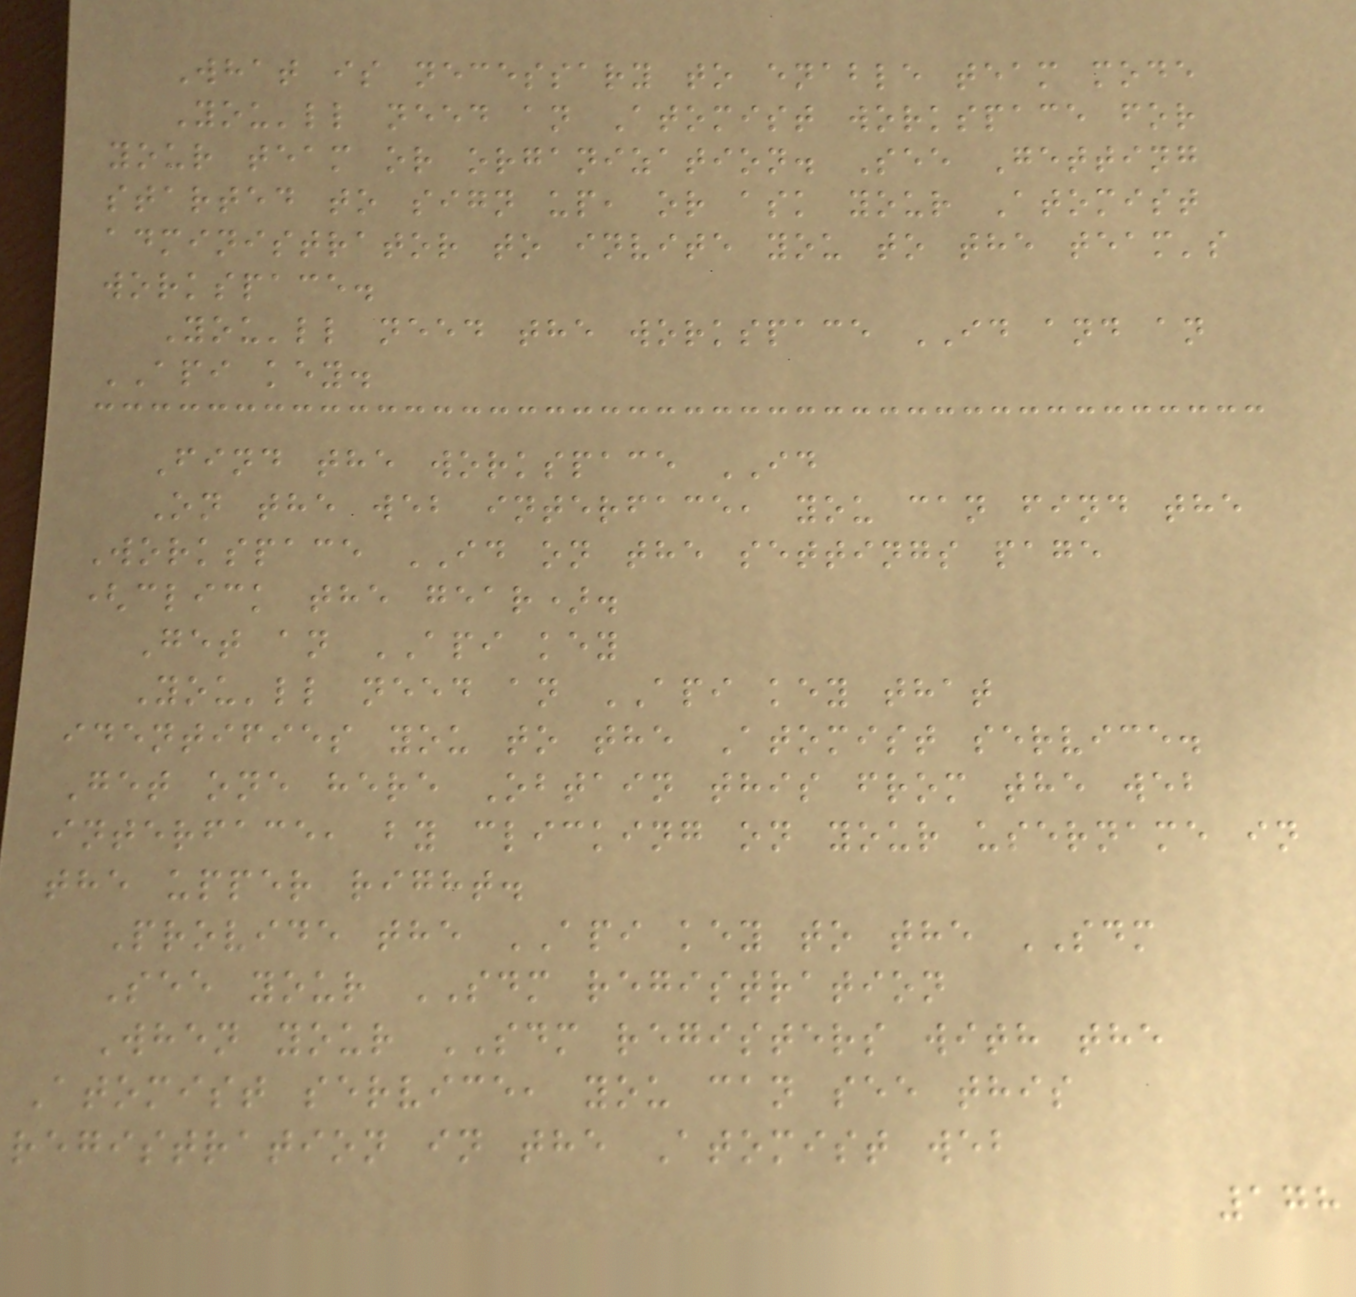What is necessary to enable team mode
You'll need an Atomist workspace for
your team or organization. See Getting
started to sign up, or ask your Atomist
administrator to invite you to the team's
workspace.
You'll need the workspace ID and an
API key.
Find the workspace ID
On the web interface, you can find the
Workspace ID on the settings page
(click the gear).
Get an API key
You'll need an API key that
identifies you to the Atomist service.
Get one here Obtain this from the web
interface, by clicking on your username in
the upper right.
Provide the API key to the SDM
See your SDM registration
When your SDM registers with the
Atomist service, you can see this
registration in the Atomist web
178
